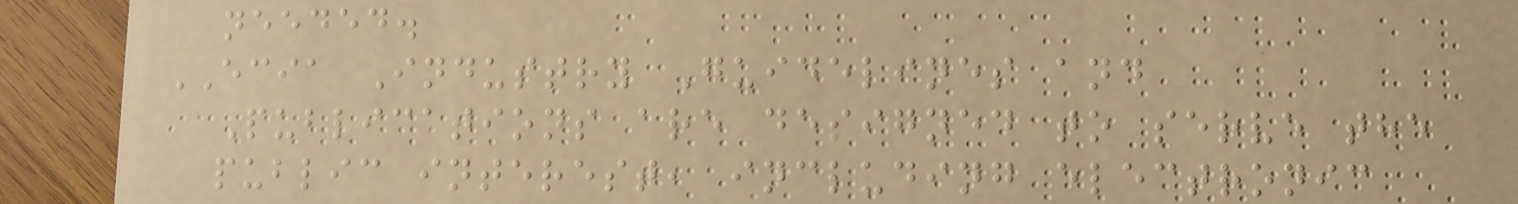needed.
ECIA Industry Guidelines and
Publications are designed to serve the
public interest, including electronic
